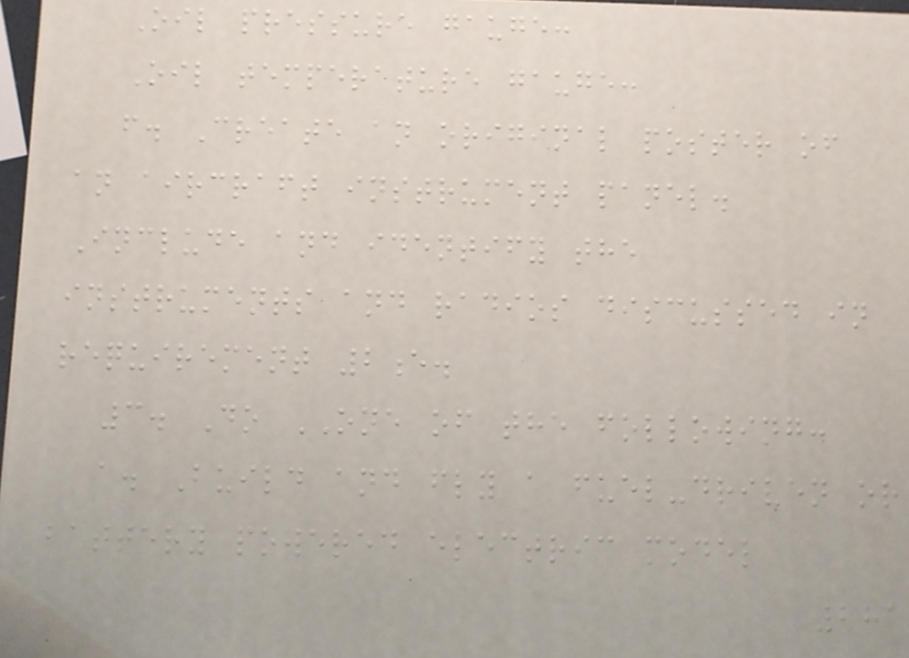Oil pressure gauge:
Oil temperature gauge:
f. Create an original poster of
an aircraft instrument panel.
Include and identify the
instruments and radios discussed in
requirement 2e.
3. Do ONE of the following:
a. Build and fly a fuel-driven or
battery powered electric model
281
